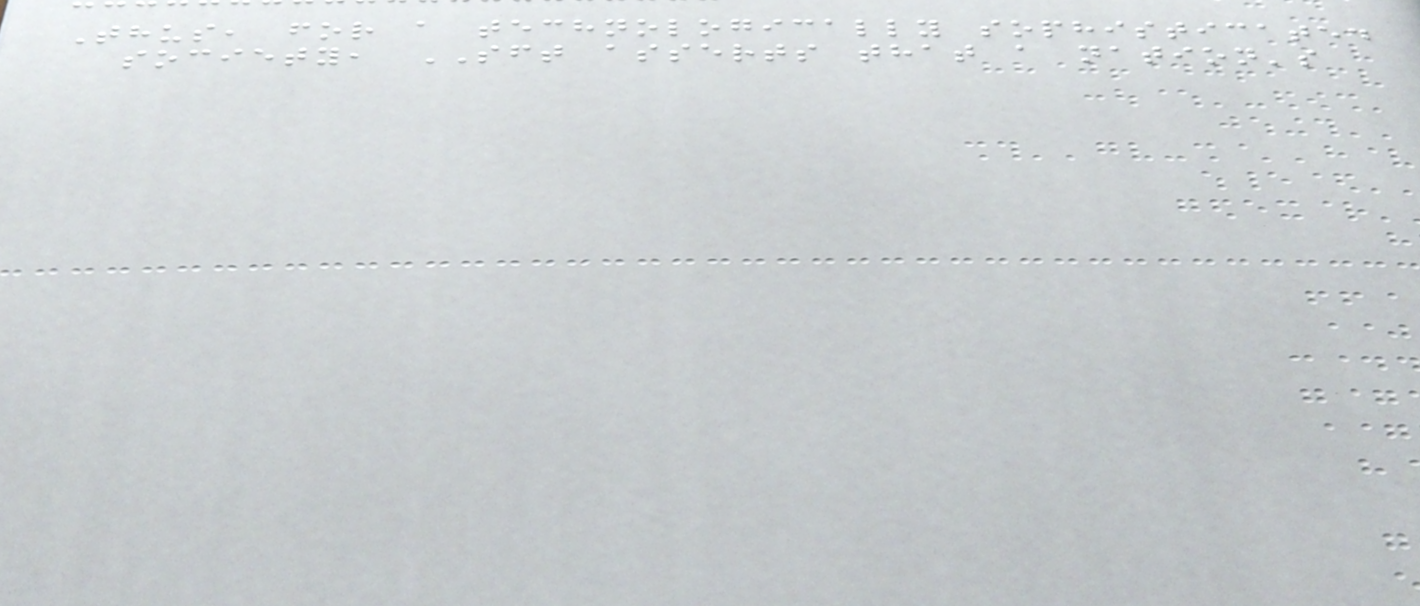Thus, for a technologically sophisticated
society, SFT asserts that a nation's
